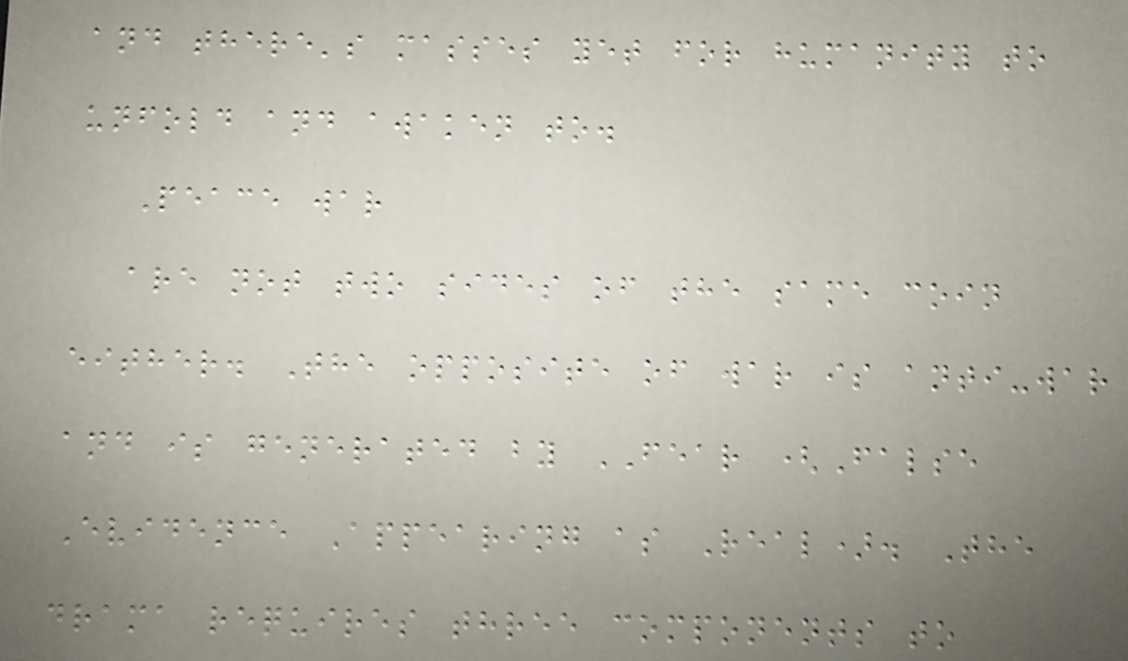and there's masses yet for humanity to
unfold and awaken to.
Peace war
are not two sides of the same coin
either. The opposite of war is anti-war
and is generated by FEAR (False
Evidence Appearing as Real). The
drama requires three components to
